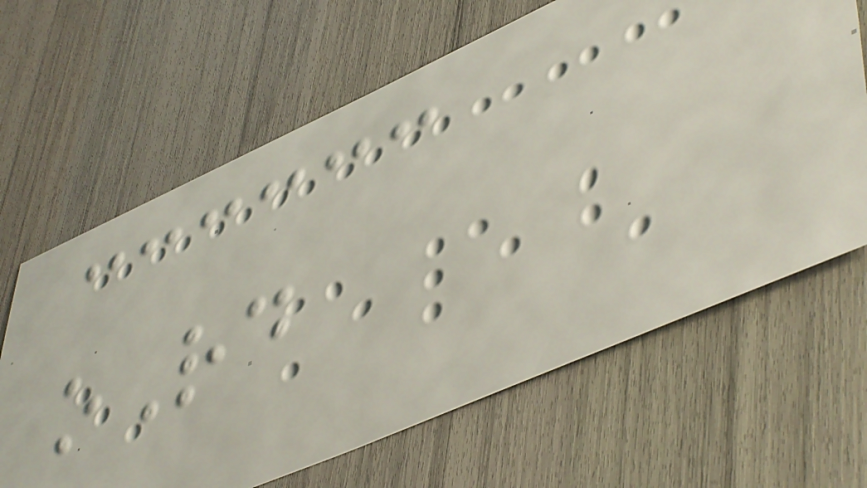oRd
